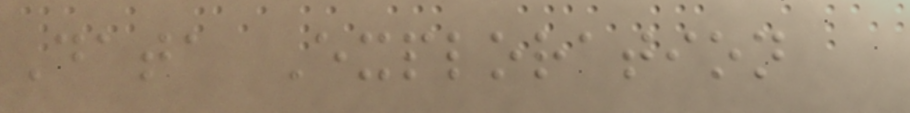Data Exploration
